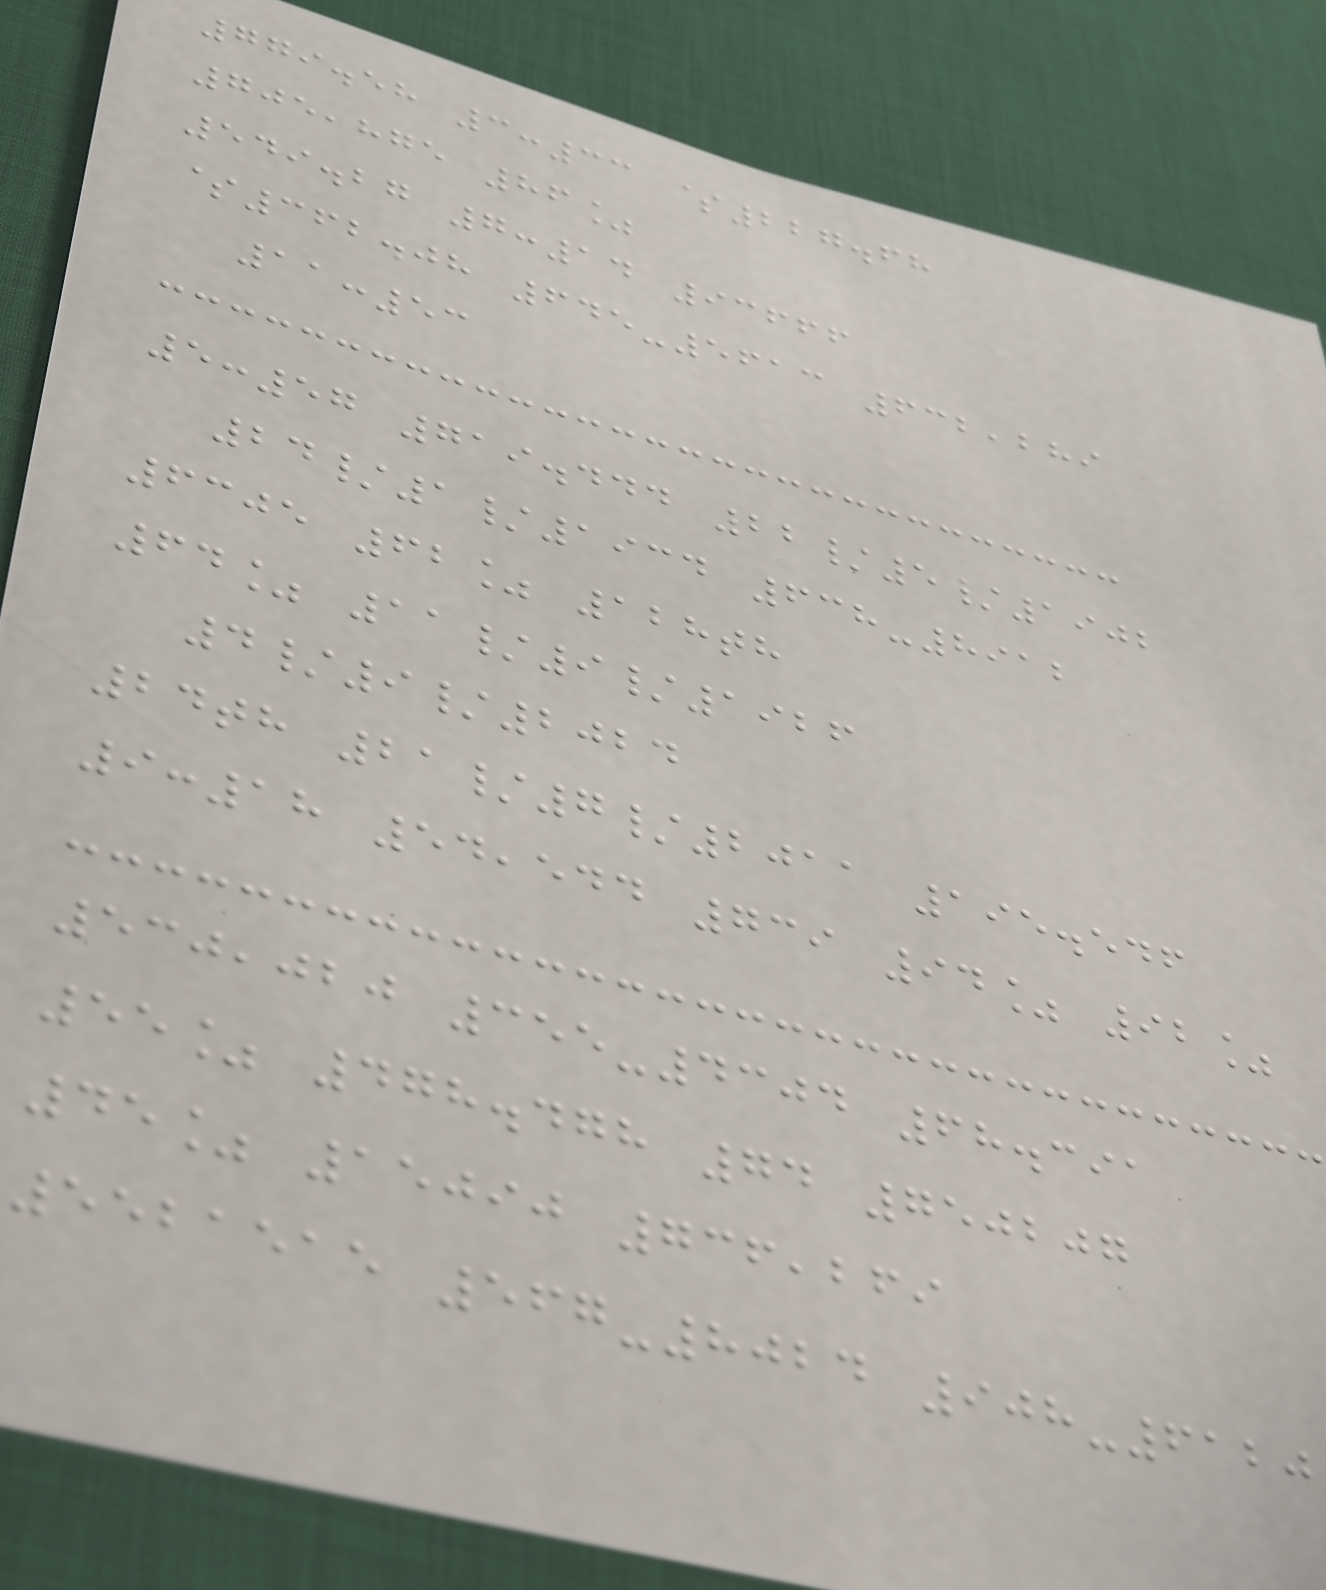779.58 3:33 $227.68
705,875 86%
549.27 7:14 93666
$362.08 645-5613 632,289
11:53
5:57 719.444 22/5/1902
24/1/1934 638-8912
6305 62% 128th
64% 11/9/1926
4/9/2024
24th 21/7/2011 195.546
9:18 54,544 739 94% 92%
530,020 355-4304 68.391
55% 478.478 74 750207
45% 15090 736,269
5521515 567-8024 908-6120
